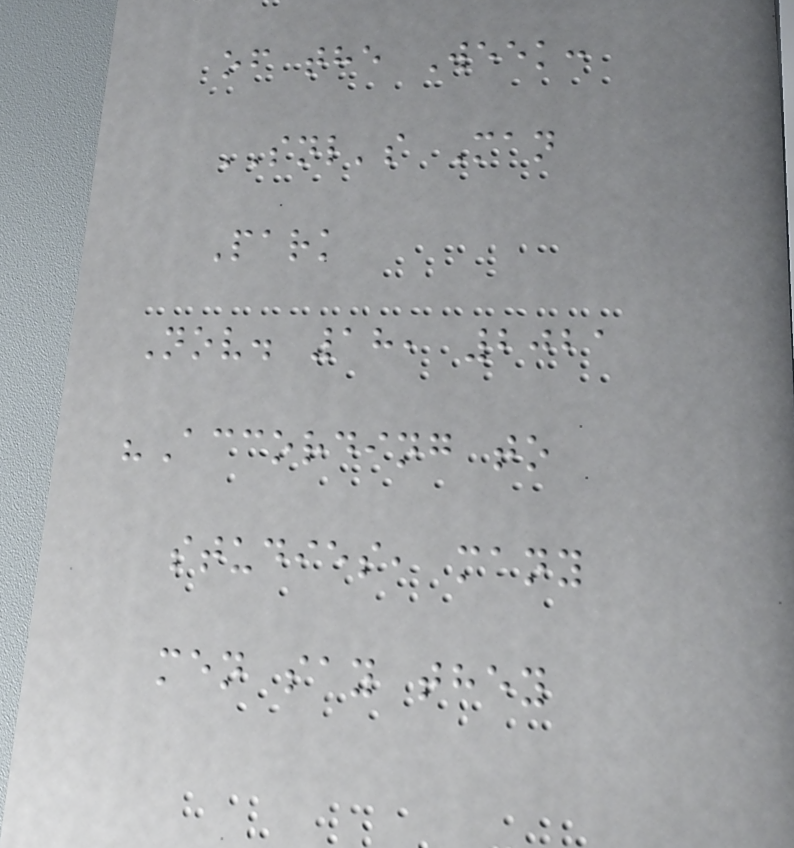of the Week:
SNL's Man
Park
Nov. 18, 2021
"According to
studies, many
men say they
